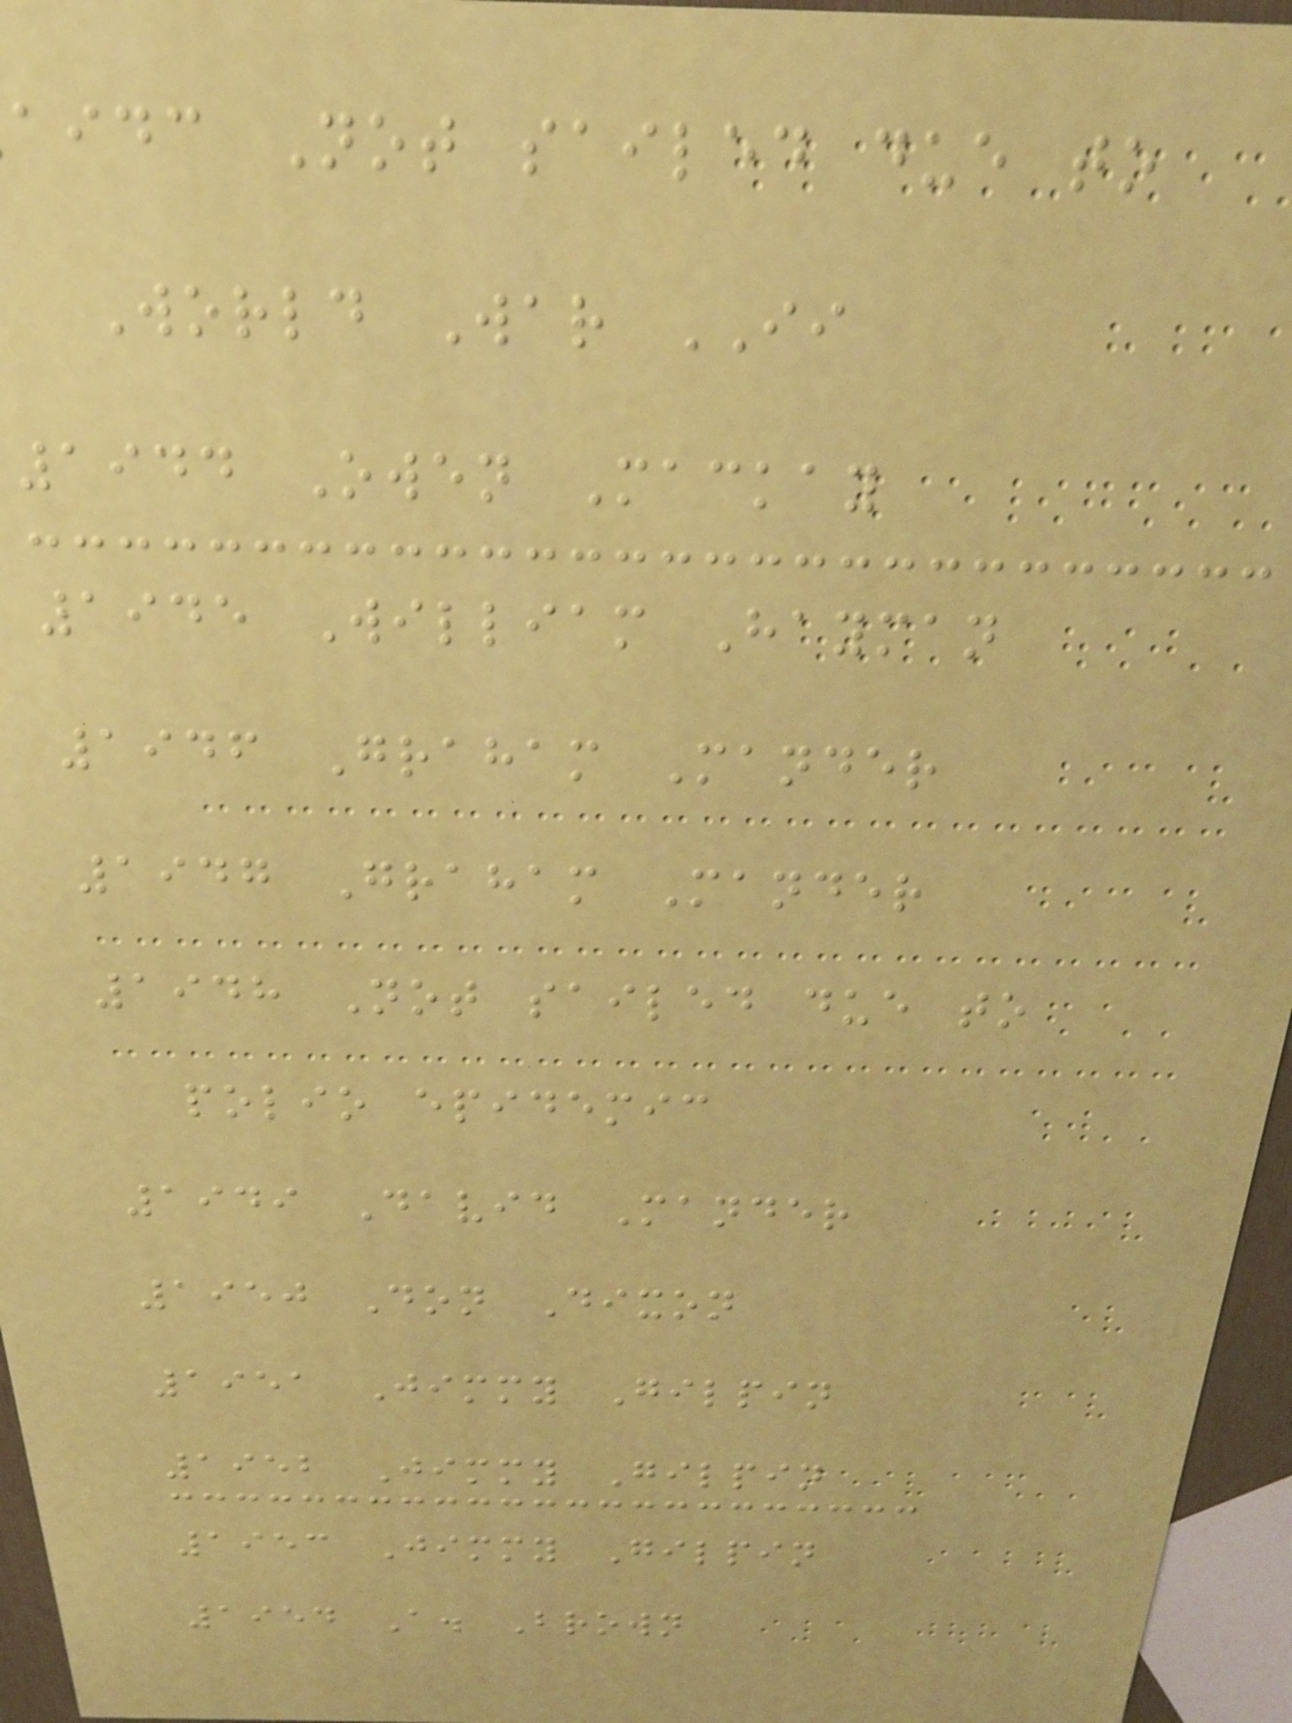aidc Not sailed due to
World War II
1944 Owen Mackay
1945 William Hayman
1946 Graham Mander
1947 Graham Mander
1948 Not sailed due to
polio epidemic
1949 David Mander
1950 Don Dixon
1951 Jimmy Gilpin
1952 Jimmy Gilpin
1953 Jimmy Gilpin
1954 A. Brown
